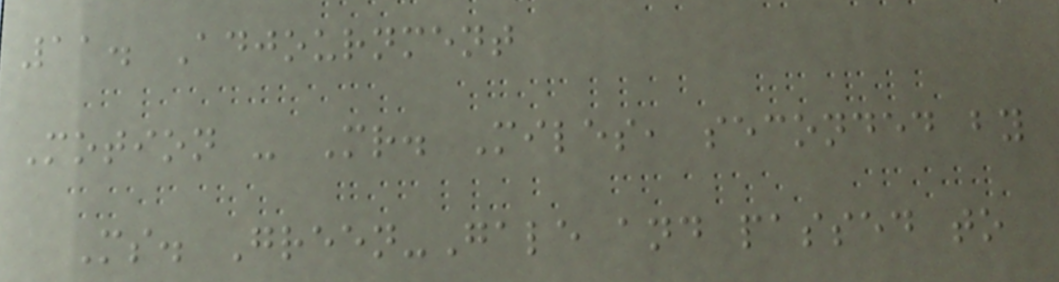11. Adjournment
Motion - Mr. Miles, seconded by
Ms. Green-Gale and passed to
